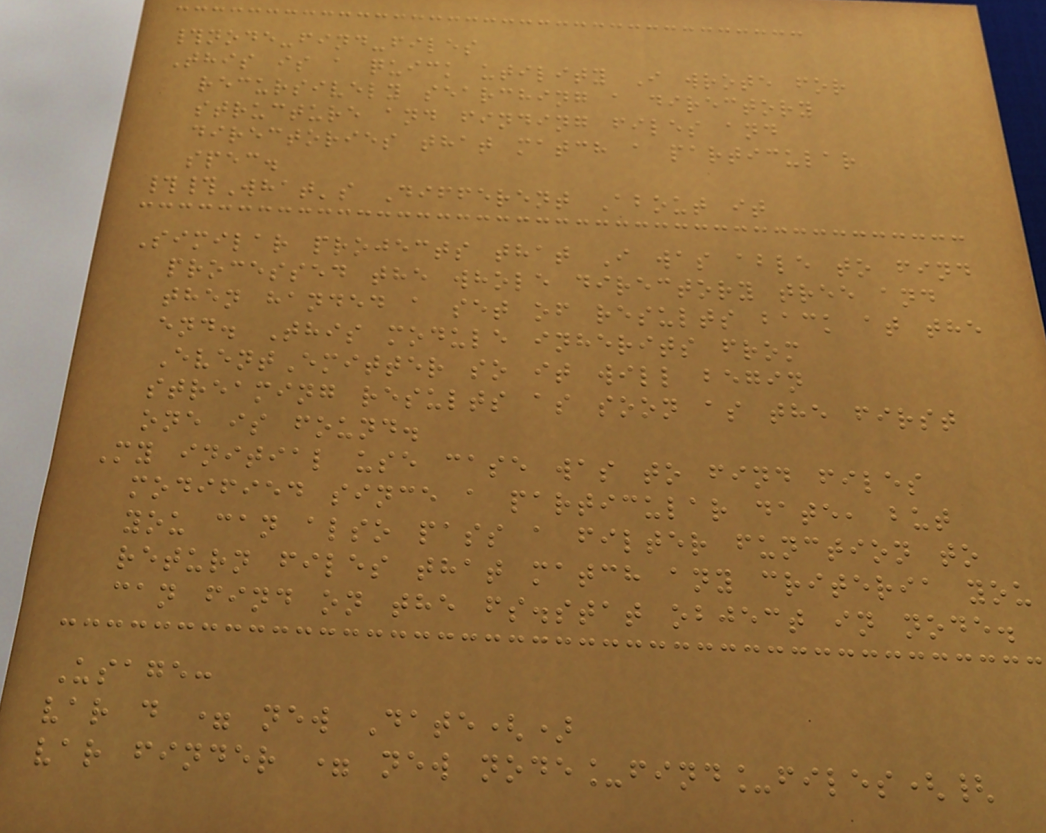#node-find-files
This is a quick utility I wrote for
recursively searching a directory
structure and finding files and
directories that match a particular
spec.
##What's Different About it
Similar projects that I was able to find
processed the whole directory tree and
then handed a set of results back at the
end. This module inherits from
EventEmitter so it will begin
streaming results as soon as the first
one is found.
My initial use case was to find files
modified since a particular date, but
you can also pass a filter function to
return files that match any criteria you
can find on the fs.stat object in node.
Usage:
var d = new Date()
var finder = new node_find_files({
